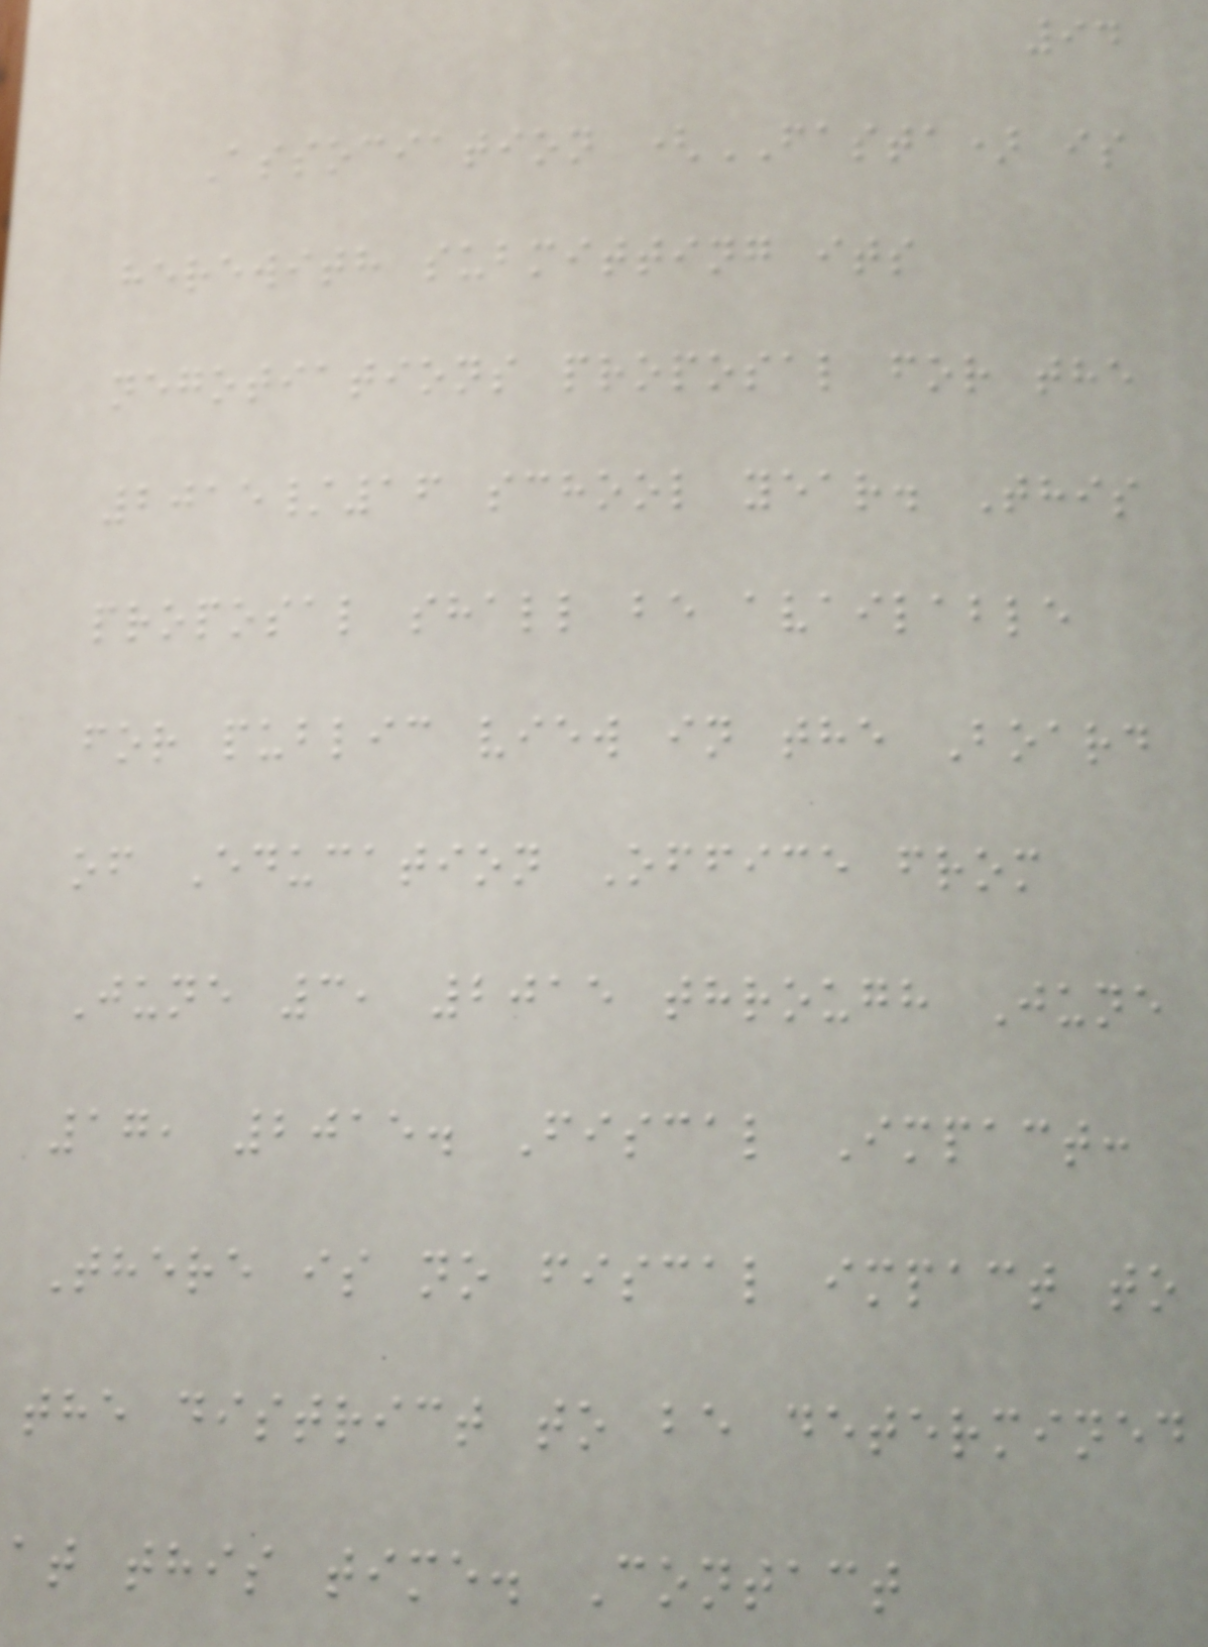94
Association (FASTA) is
herewith submitting its
negotiations proposal for the
2015/16 school year. This
proposal shall be available
for public view in the Board
of Education Office from
June 3, 2015 through June
17, 2015. Fiscal Impact:
There is no fiscal impact to
the district to be determined
at this time. Contact
